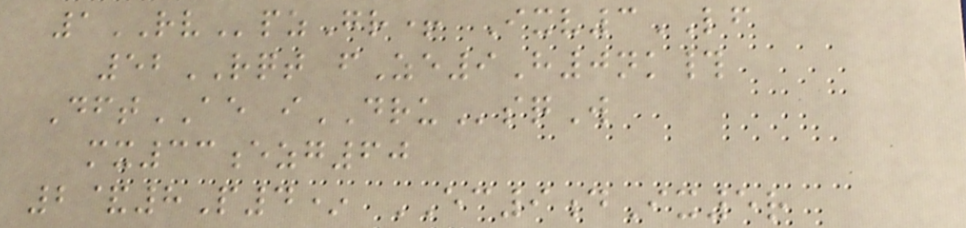1RVpzGr+ Ixv3LF
52RQT fZe9H0nk#
DftAE iDRUsqW
mx33ezg60
2&8P4* EC9dIx5r
